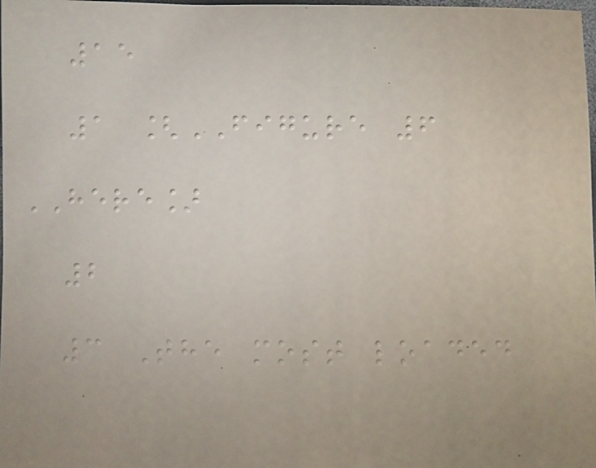15
1 [FIGURE 6
HERE]
2
3 The most loaded
